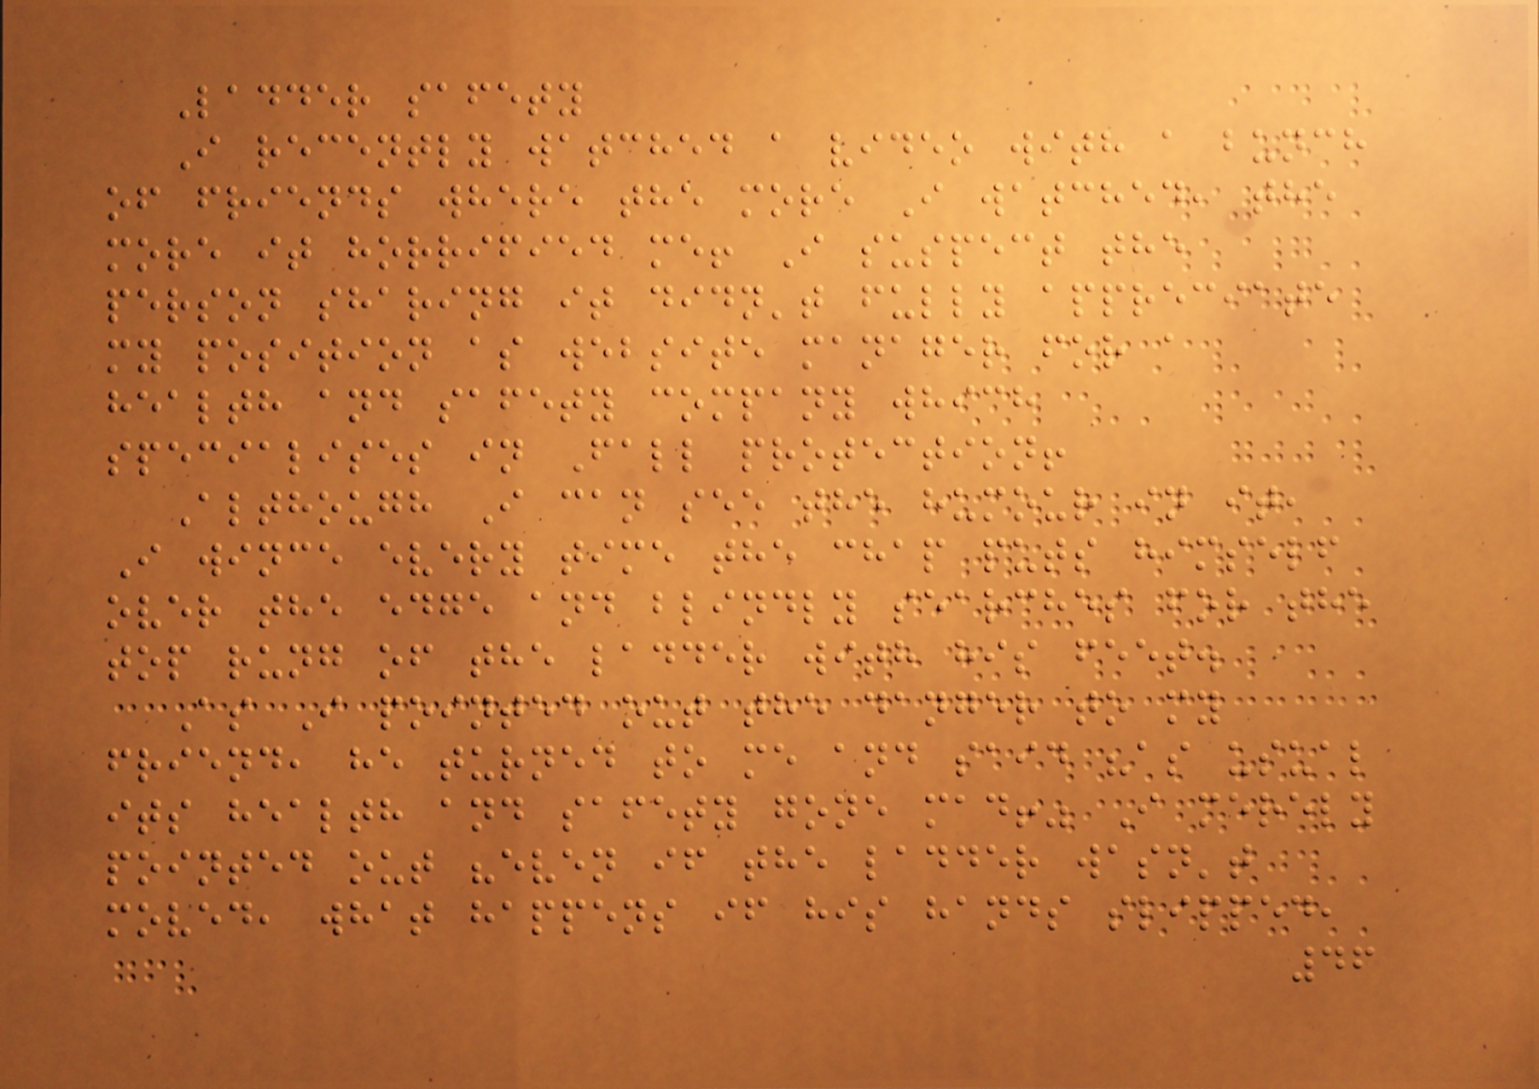Ladder safety
I recently watched a video with a bunch
of friends where the more I watched, the
more it horrified me! I suspect the
person sharing it didn't fully appreciate
my position as website manager for a
health and safety company which
specialises in Fall protection!
Although I can see the humour in it,
I wince every time the chap puts himself
over the edge and blindly searches for the
top rung of the ladder with his feet.
As I pointed out the danger to my
friend, he turned to me and said "as usual
its health and safety gone mad!" I merely
pointed out "even if the ladder wasn't
moved, what happens if his hands slipped,
46
